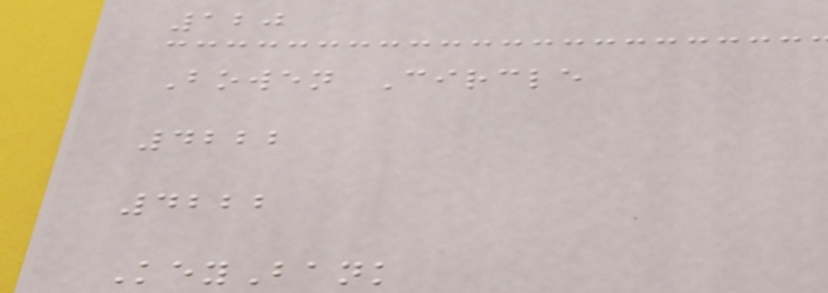120
Bowen Circle
4222
4222
KeyBank
